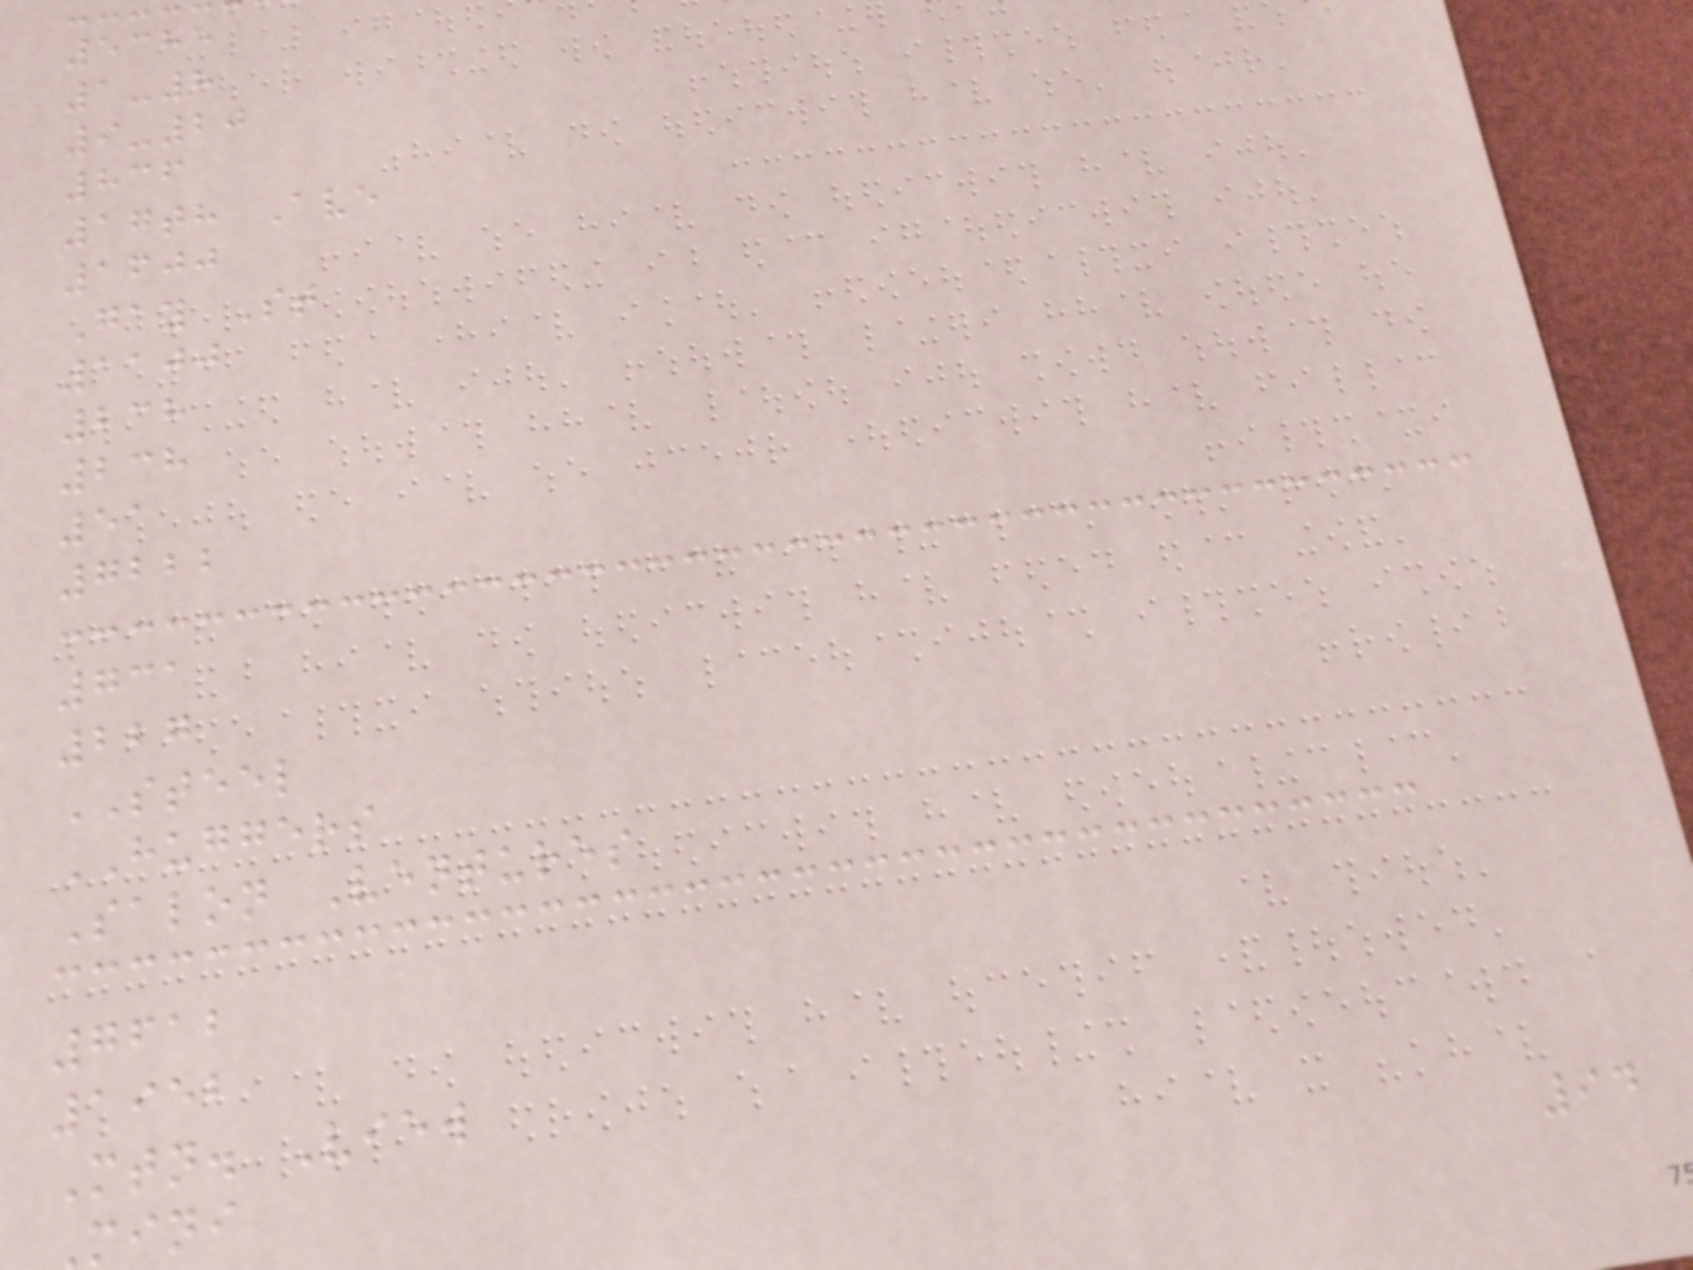5385
1-8
9-20
836
17th Ave
1600
Gay St
1100
238
238
51
7222
731
227
STEEL
HUGGERS
Salon Ventures
7612
1952
Mtn. View
mini
94
